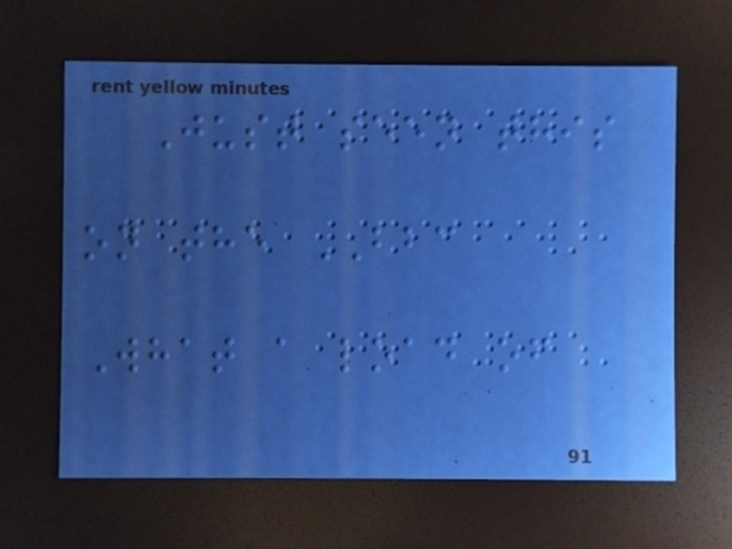Just seen this
on the BBC
What a load of
